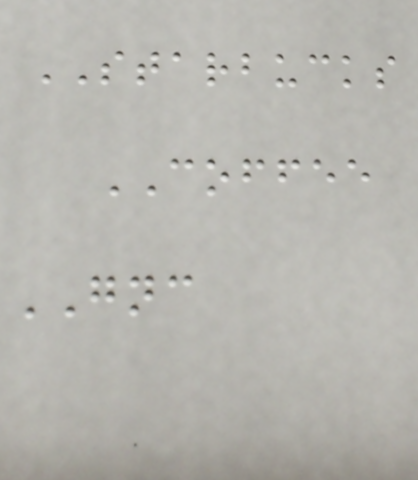STARBUCKS
COFFEE
GNC
